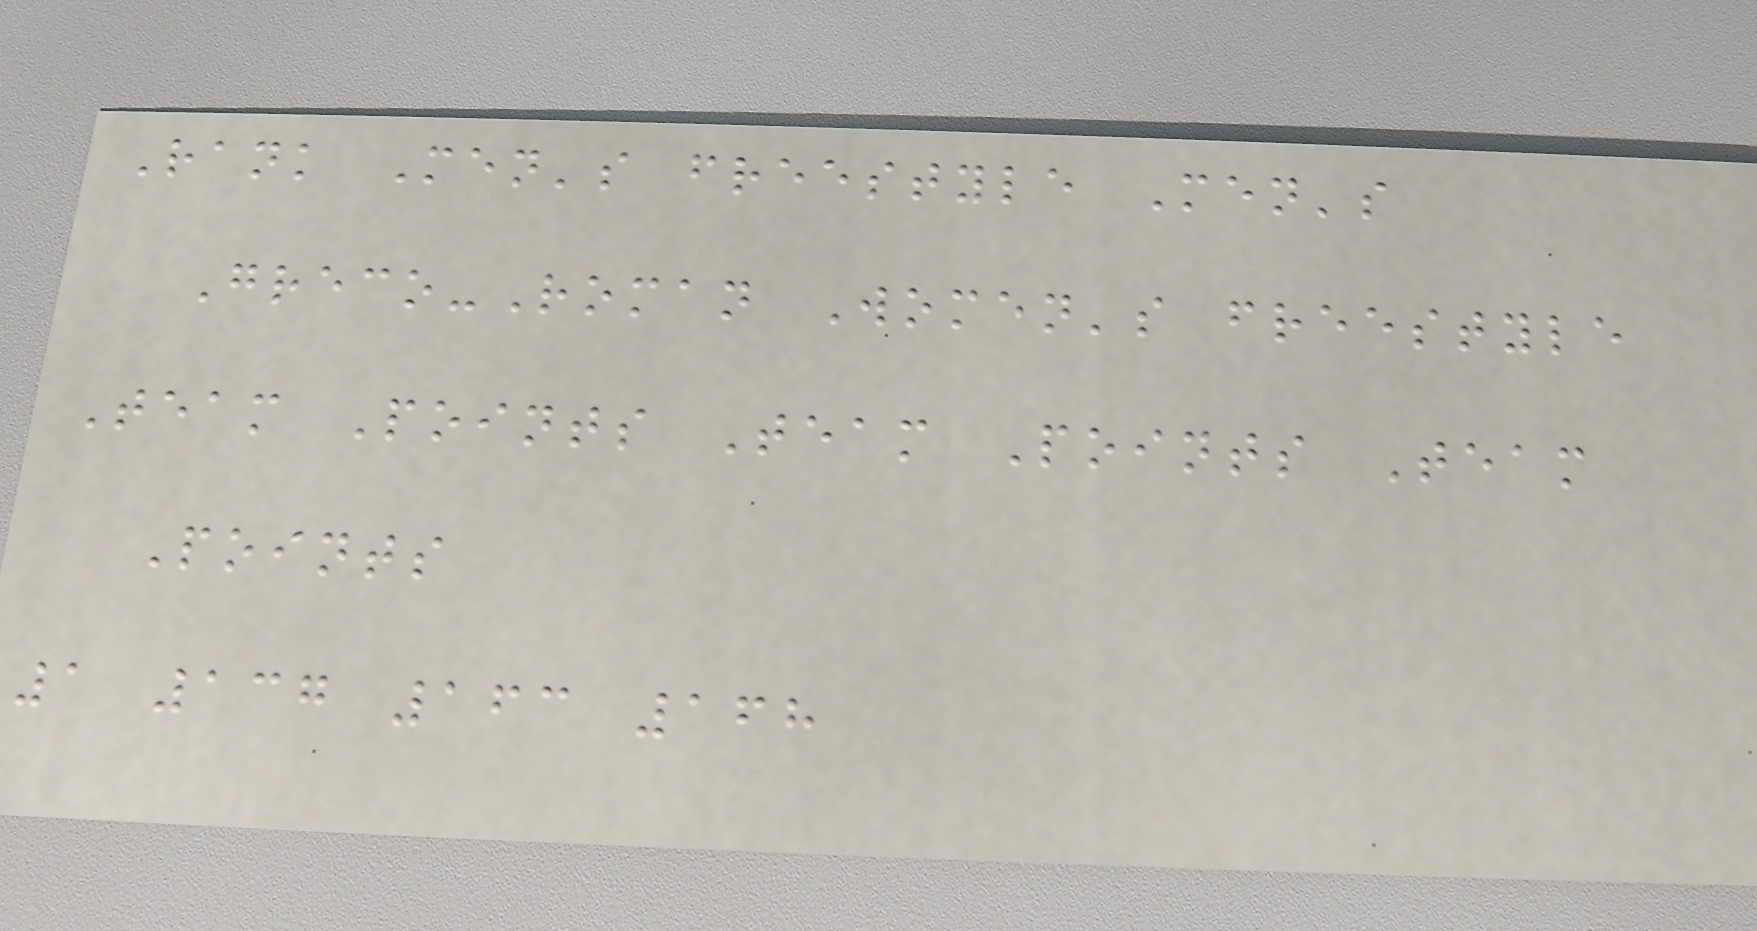Rank Men's freestyle Men's
Greco-Roman Women's freestyle
Team Points Team Points Team
Points
1 137 163 168
